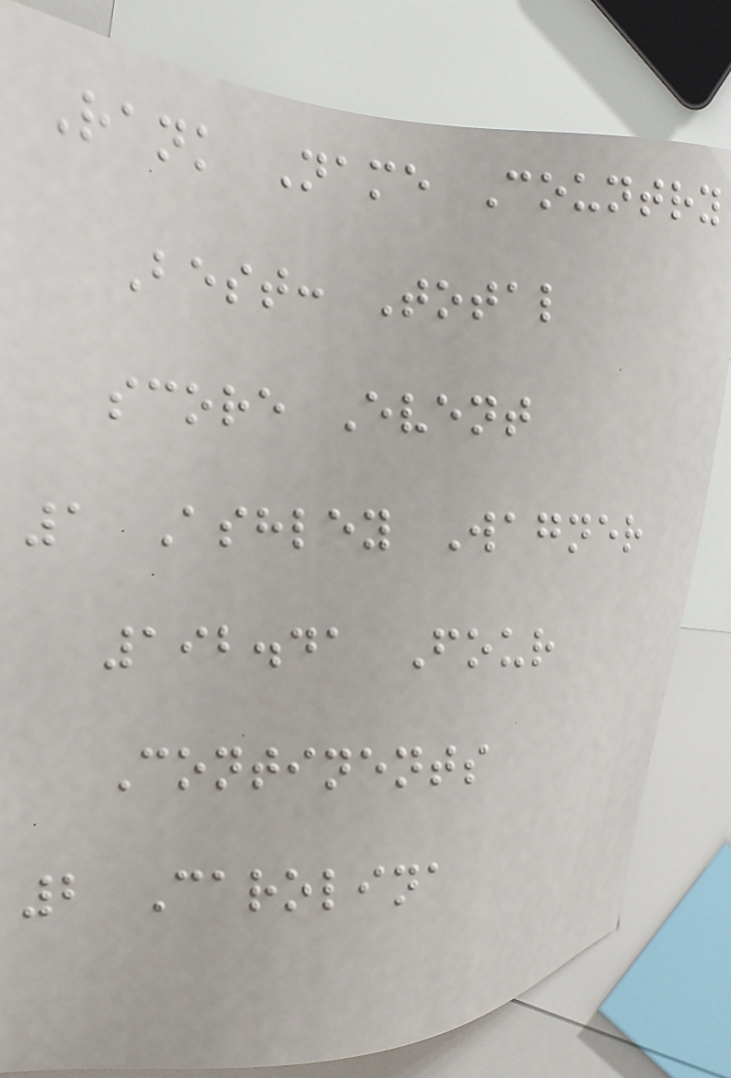Rank Name Country
Best: Total
score Event
1 Ashley Wagner
192.41 Four
Continents
2 Carolina
